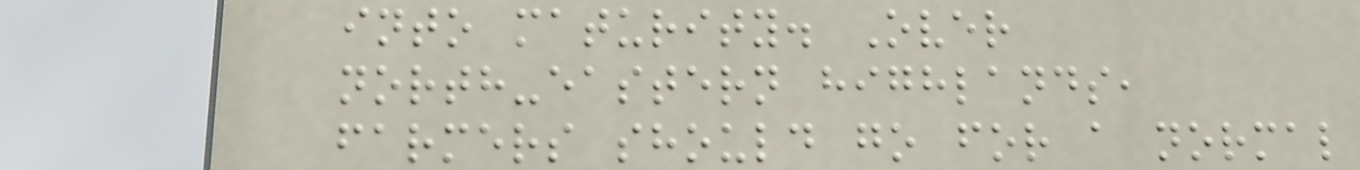into maturity. Over
north-eastern highlands,
farmers should go for a normal
